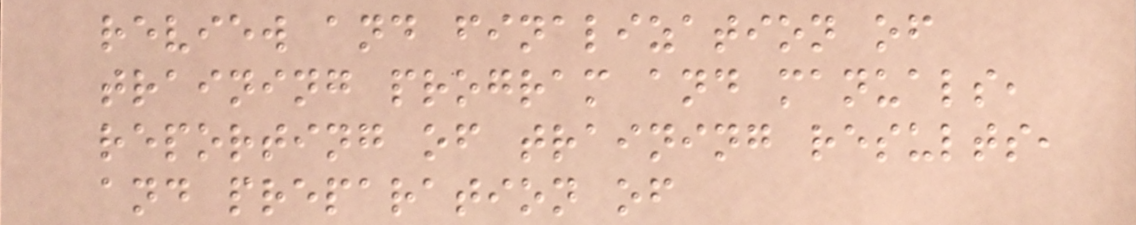review and finalization of
training program and manuals,
reporting of training results,
and preparation of
